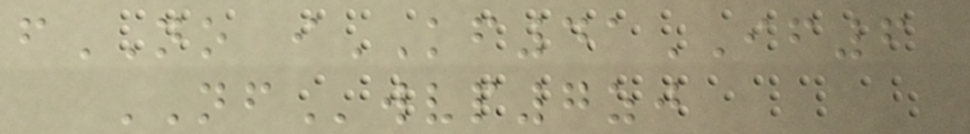fNO iKF41IF6
NFwvp7zj
